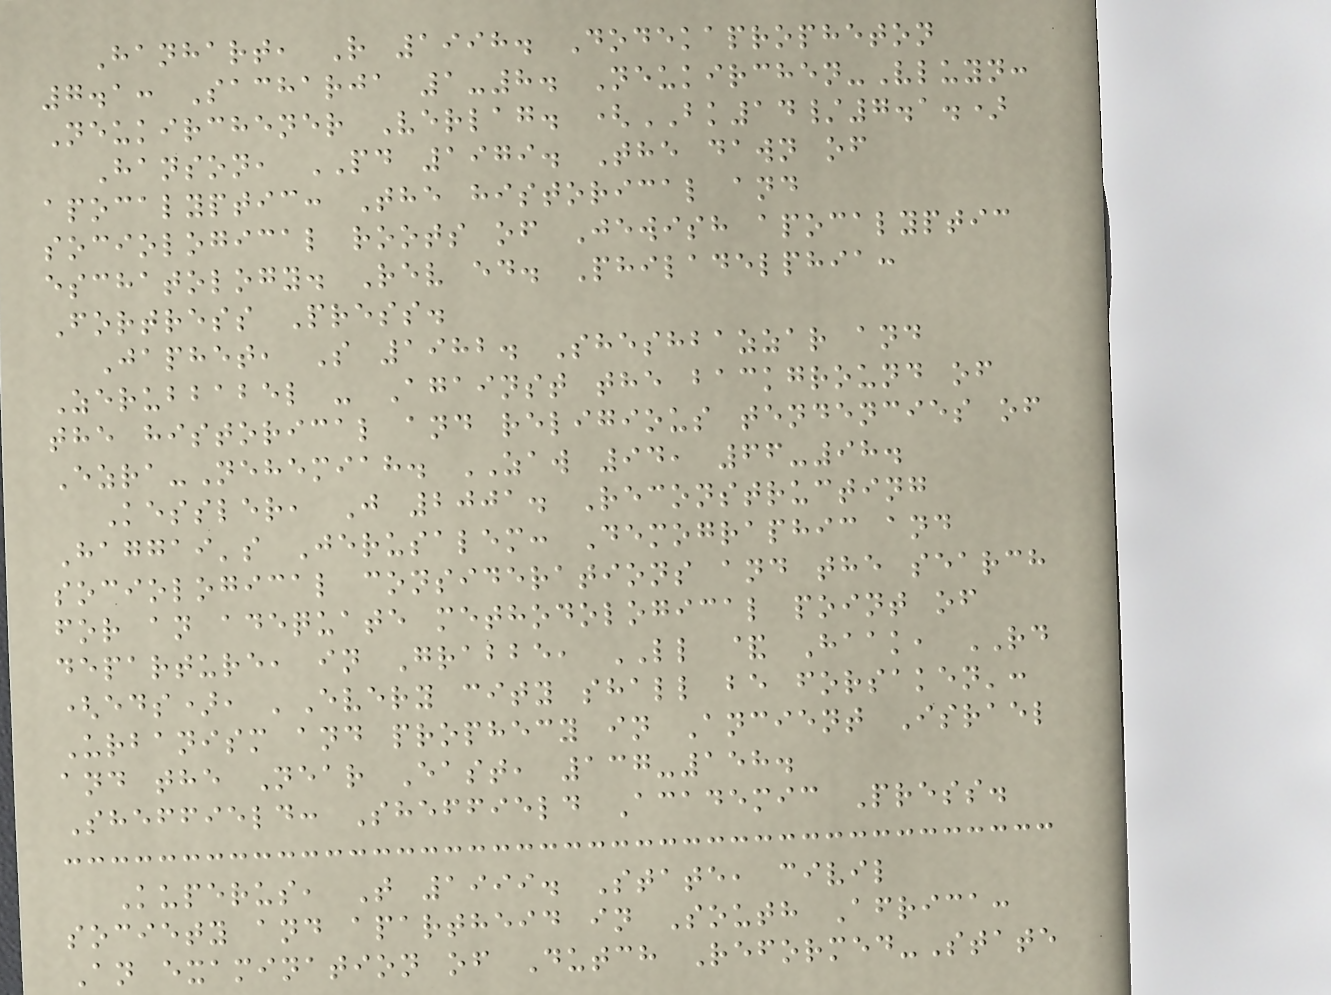Hanhart, R 1998. Dodekapropheton
7.1: Sacharja 1-8. Neukirchen-Vluyn:
Neukirchener Verlag. (BK14/7.1.)
Hanson, PD 1979. The dawn of
apocalyptic: The historical and
sociological roots of Jewish apocalyptic
eschatology. Rev ed. Philadelphia:
Fortress Press.
Japhet, S 1982. Sheshbazzar and
Zerubbabel - Against the background of
the historical and religious tendencies of
Ezra-Nehemiah. ZAW 94, 66-98.
Kessler, J 2001. Reconstructing
Haggai's Jerusalem: Demographic and
sociological considerations and the search
for an adequate methodological point of
departure, in Grabbe, LL & Haak, RD
(eds), 'Every city shall be forsaken':
Urbanism and prophecy in Ancient Israel
and the Near East, 137-158.
Sheffield: Sheffield Academic Press.
Kuperus, T 1999. State, civil
society and apartheid in South Africa:
An examination of Dutch Reformed-State
